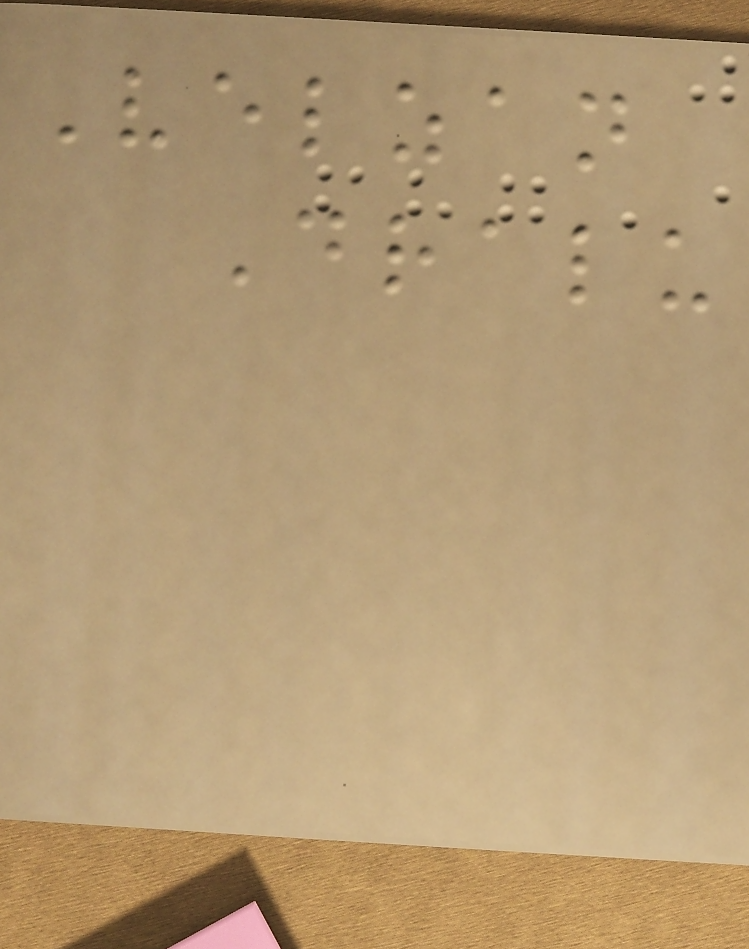Velzan
Dralu
